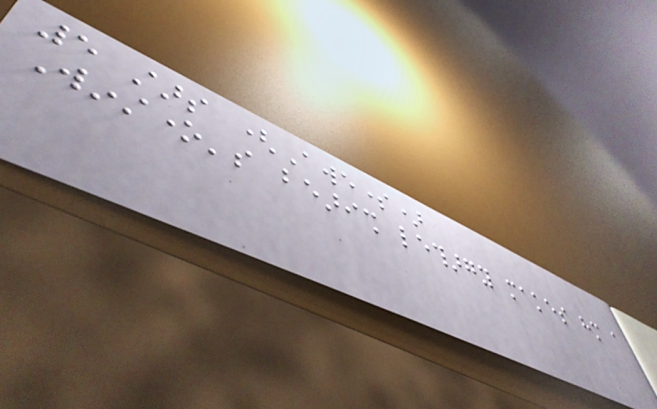5 stars (Awesome)
Winstone's bearish lethargy makes him a
